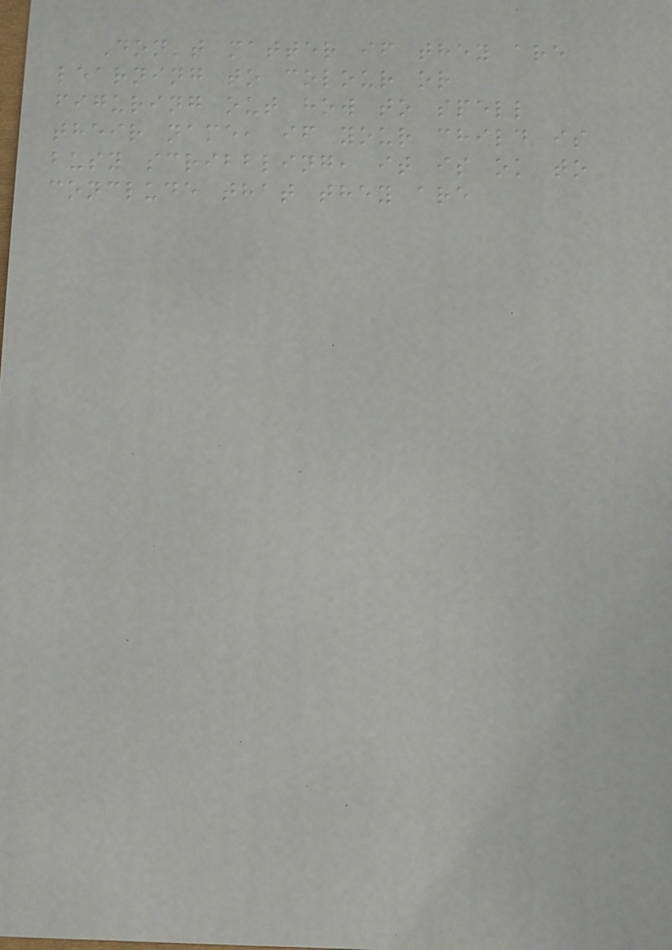Don't matter if they are
learning to colour or
figuring out how to spell
their name, if your child is
busy scribbling, it is ok to
conclude that they are
